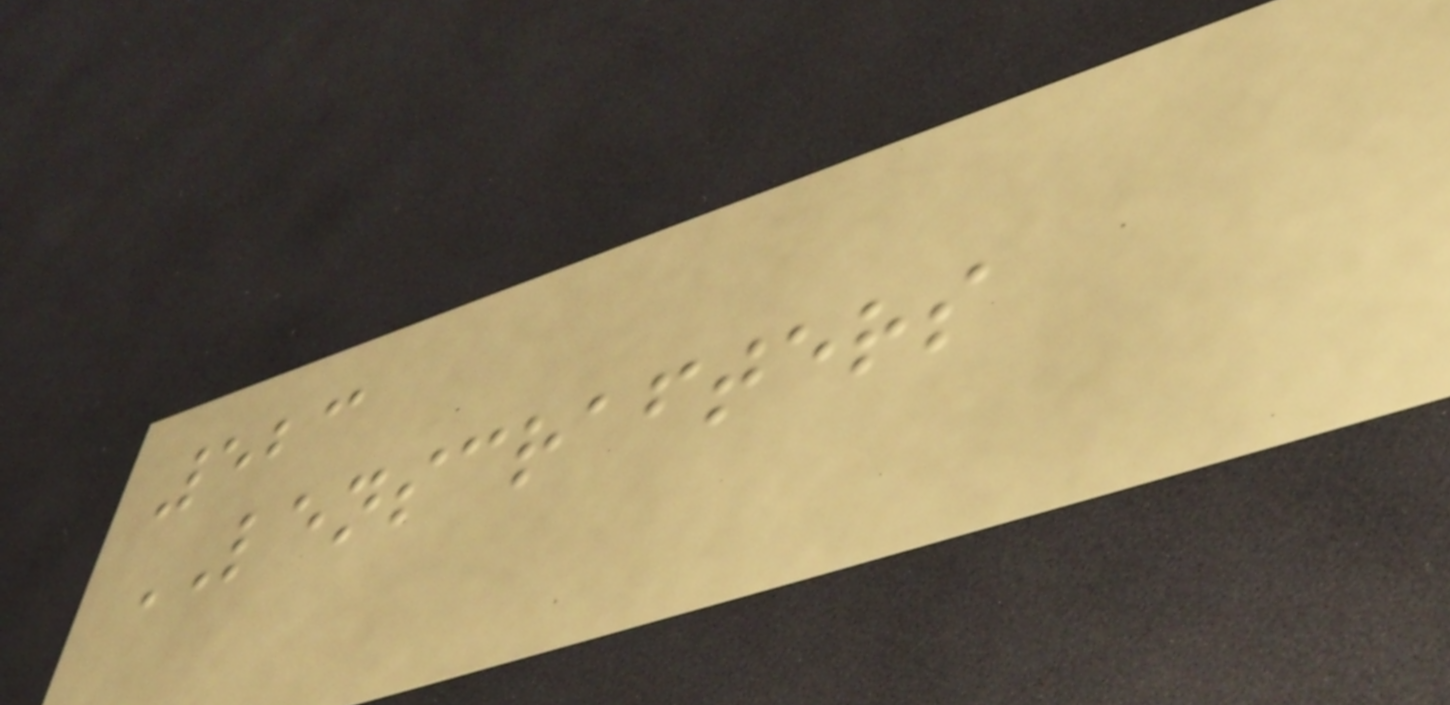523
LENSCRAFTERS
